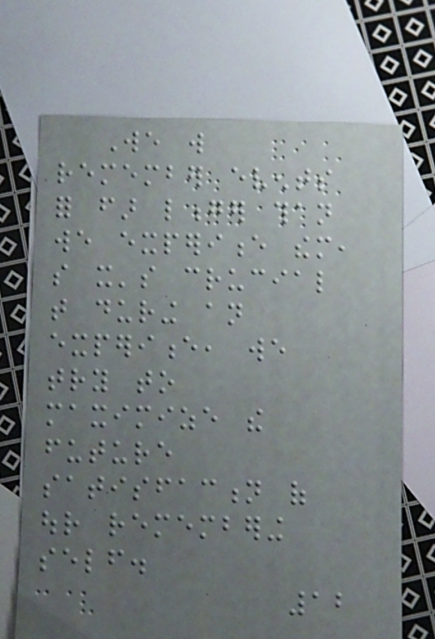We will
remember events
for far longer than
we experience them,
so it's crucial
that during an
experience, we
try to
maximize the
future
satisfaction of
our remembering
self.
12
